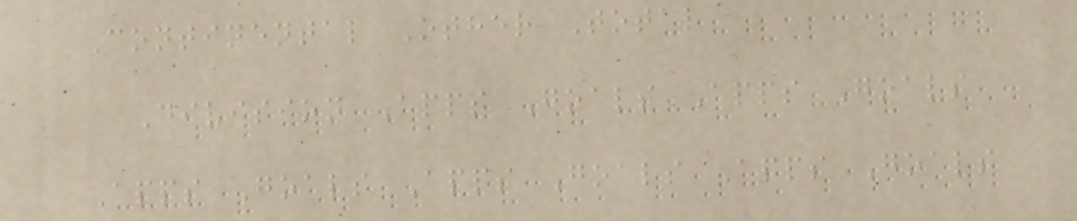Continental Other Total
Division Apps Goals Apps Goals
Apps Goals Apps Goals Apps Goals
